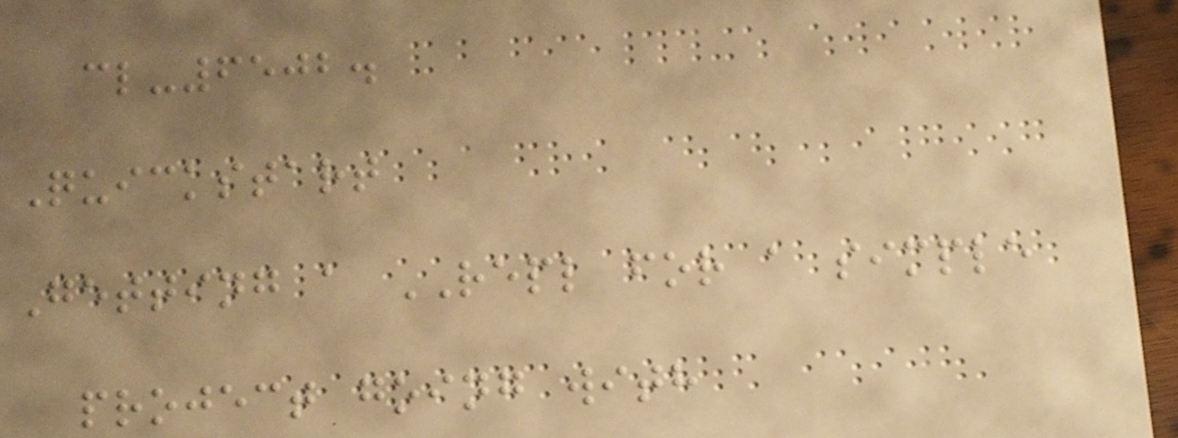cl-6502.
Quickstart
Getting a REPL for a simple
project going with
